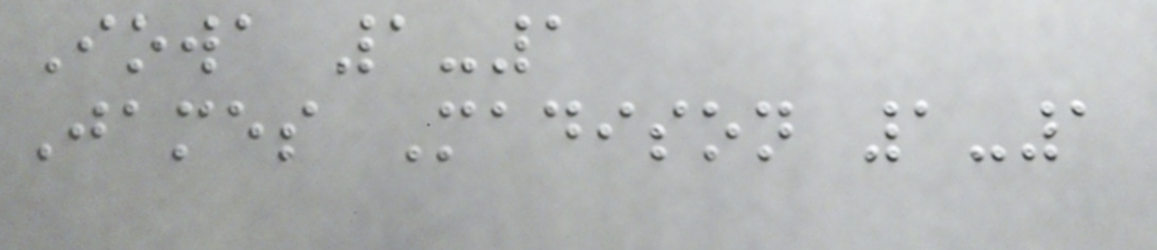Iowa 1-1
James Madison 1-1
